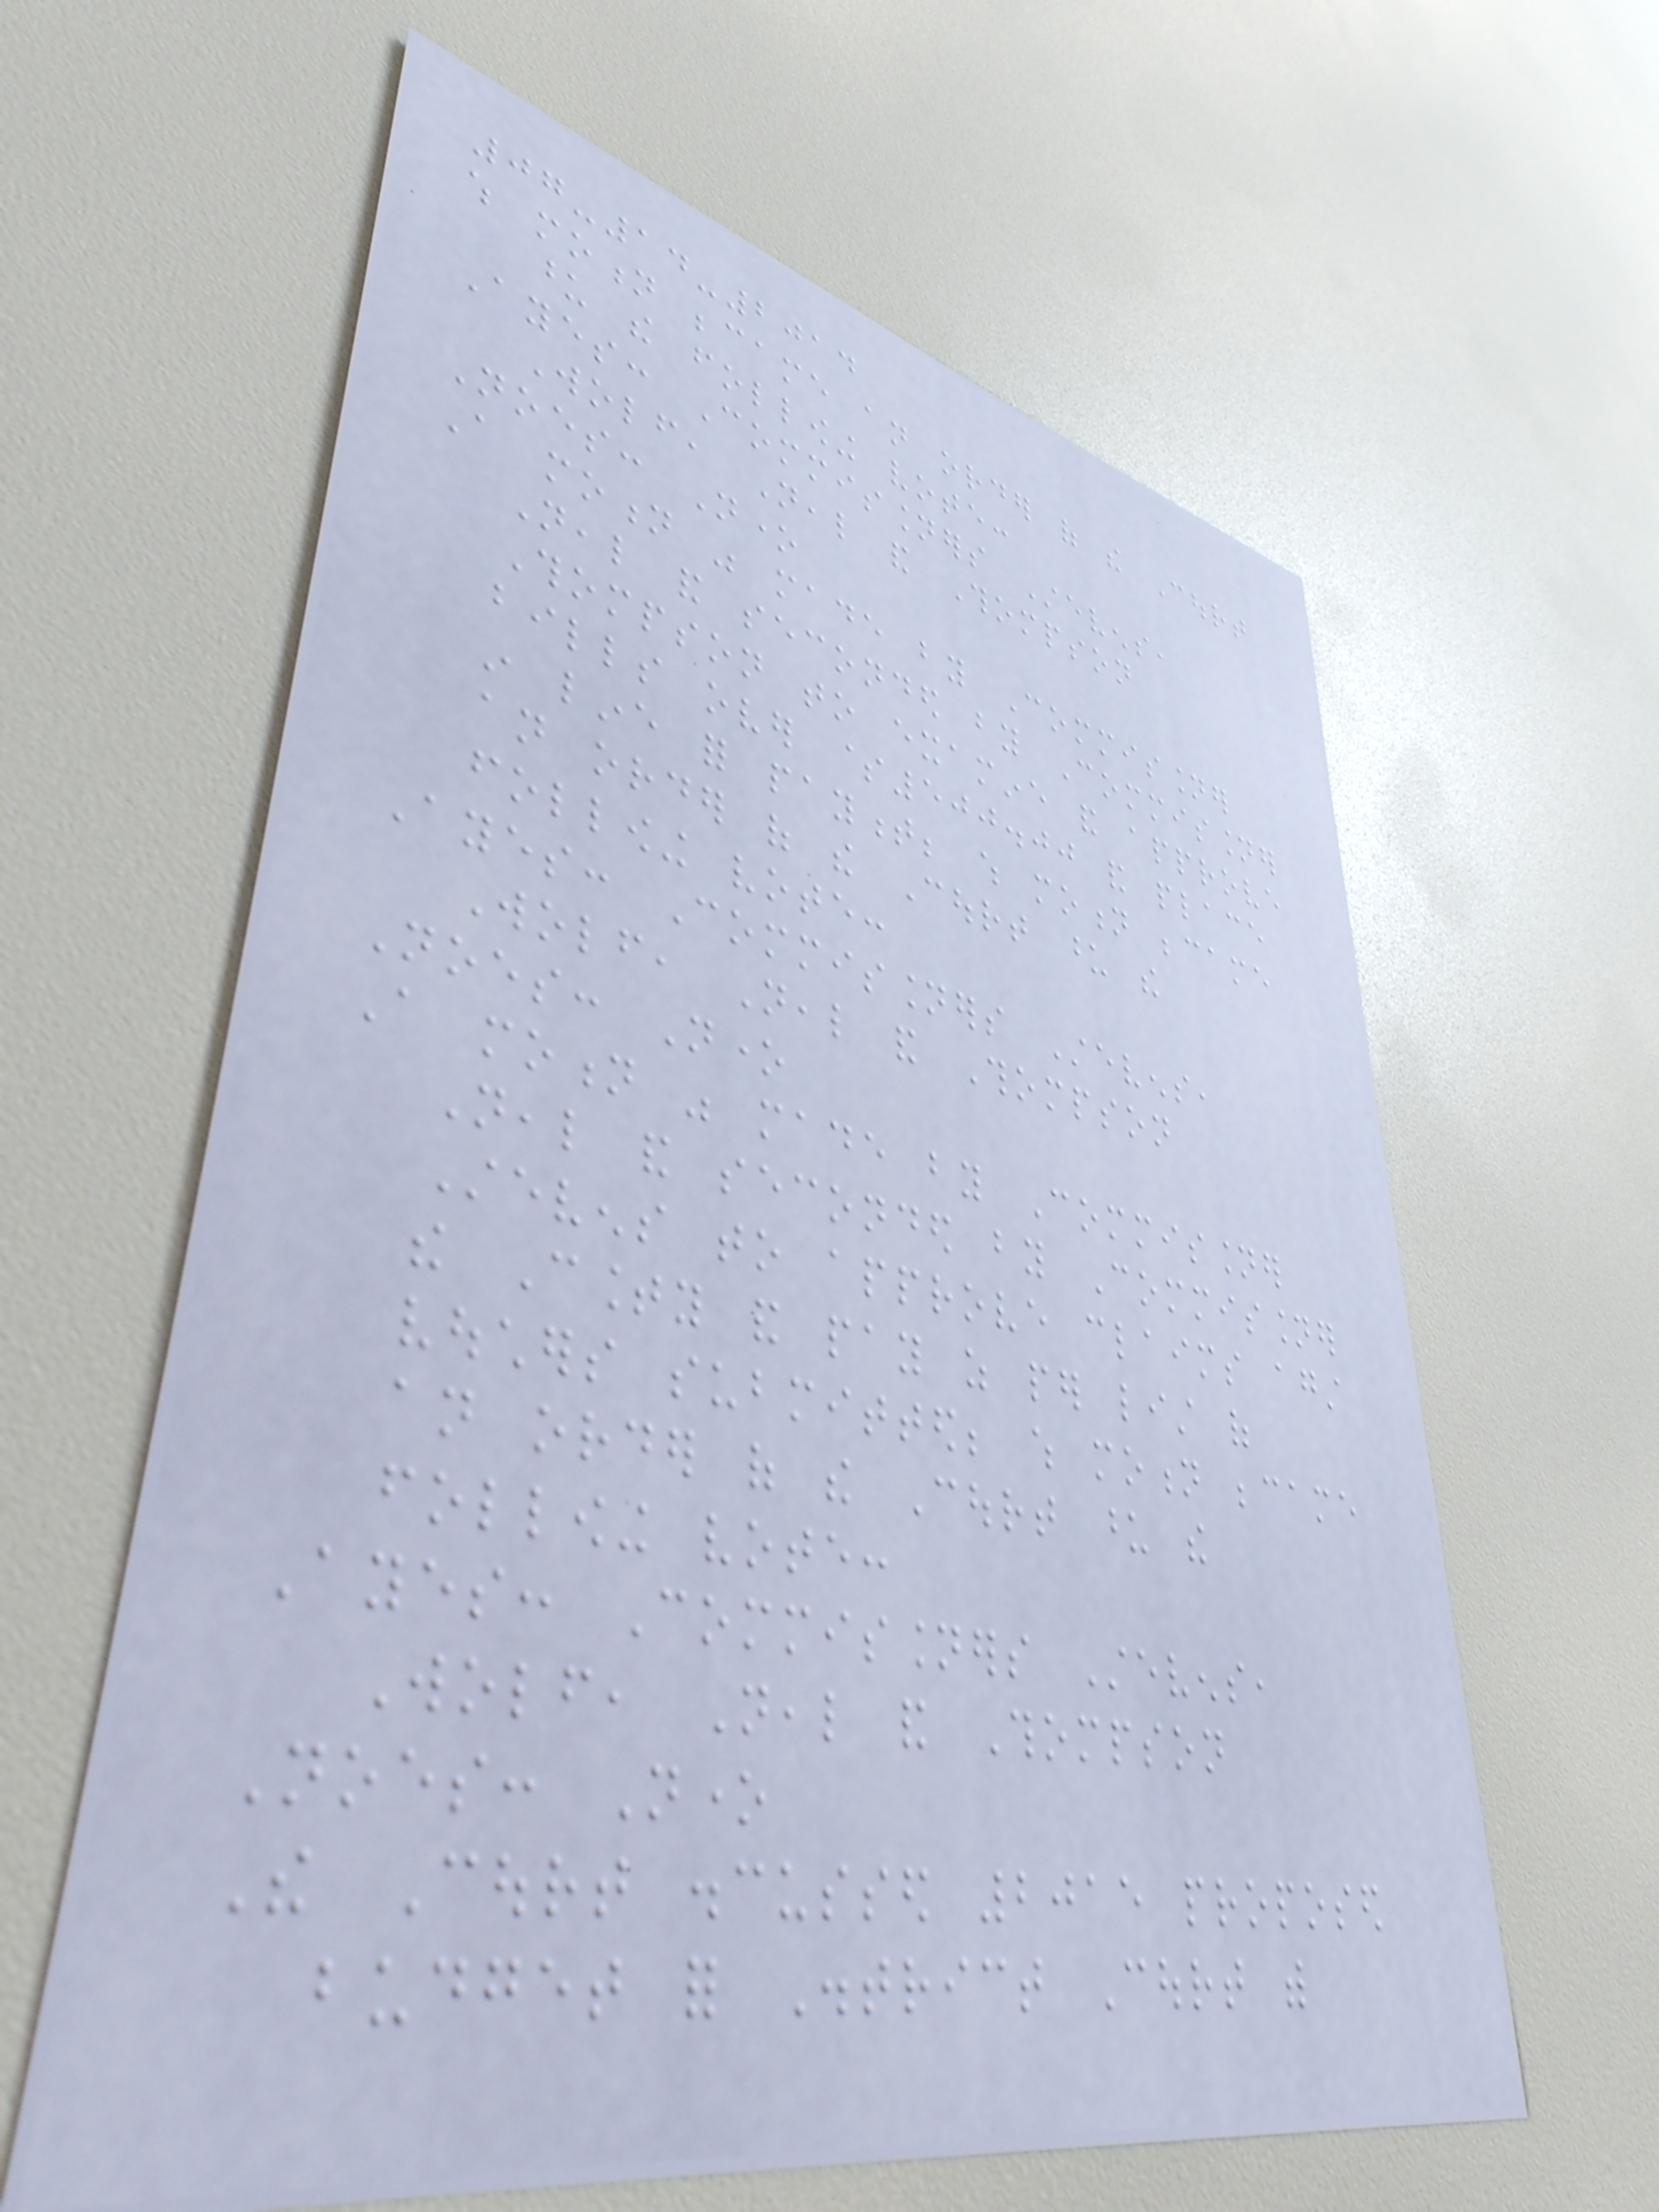07-14-2014
which motion became an order of the Court
upon the following vote:
Ayes: Commissioners Stevens,
Wolf, Neal and Thompson
Noes: None
A motion was made by Commissioner
Neal and seconded by Commissioner
Thompson to examine and approve
bills over $500.00 and place
in line for payment; which motion became
an order of the Court upon the
following vote:
Ayes: Commissioners Stevens,
Wolf, Neal and Thompson
Noes: None
A motion was made by Commissioner
Neal and seconded by Commissioner
Stevens to approve claims against
the County and pay as per list of
vouchers submitted; which motion became
an order of the Court upon the
following vote:
Ayes: Commissioners Stevens,
Wolf, Neal and Thompson
Noes: None
The Court discussed 2015 proposed
budget for District Court with
